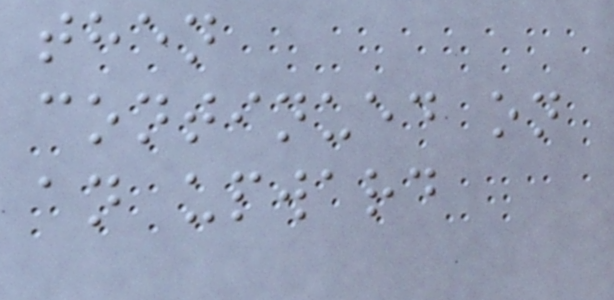then
continued on
an upward
